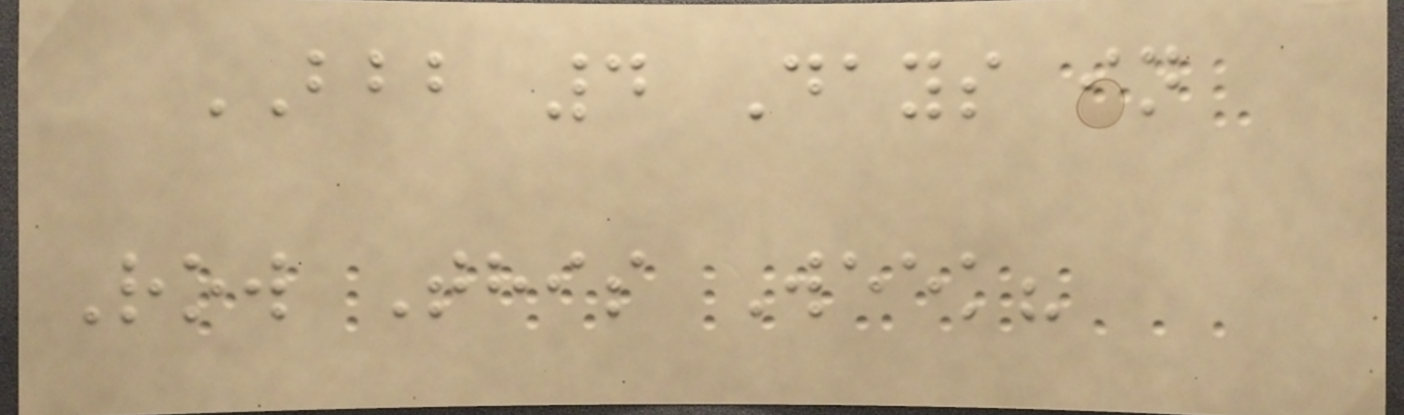BBB 4 Days in
Row This Week?
